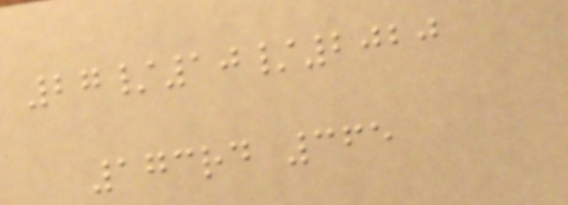27/10/2020
173rd 365
